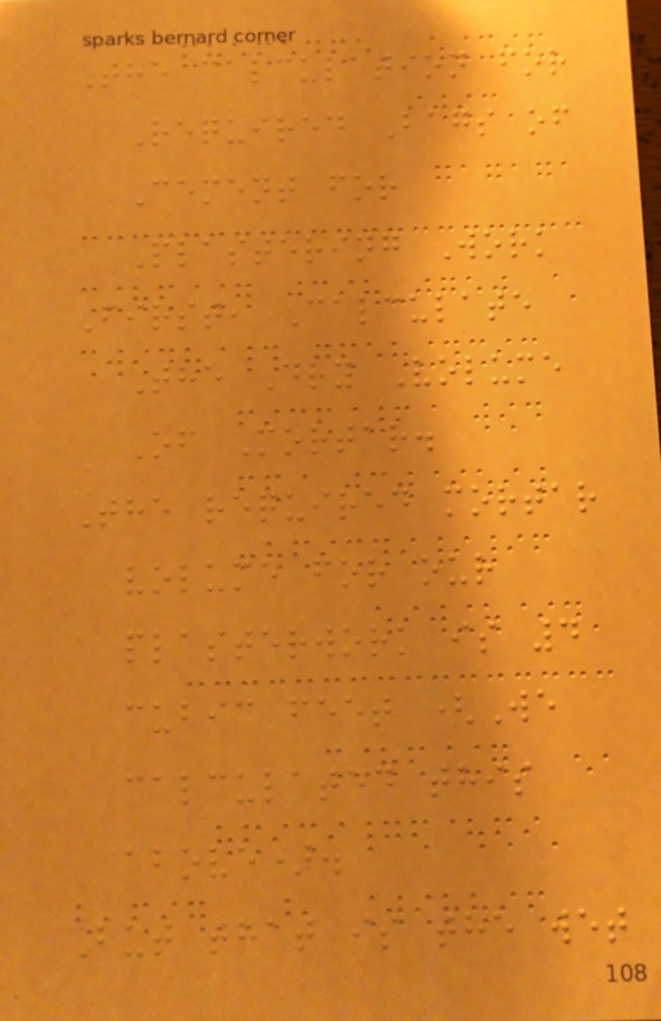The calculation for
Required Bags of
Cement for
Plastering Work
First, Calculate
The Dry Volume
Of Mortar.
The required mortar
volume for our
plasterwork is 4
cubic feet (We
calculated this
above).
But that is the wet
